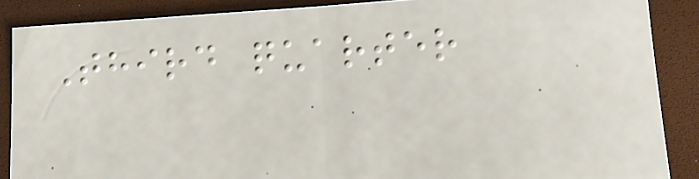Third quarter
